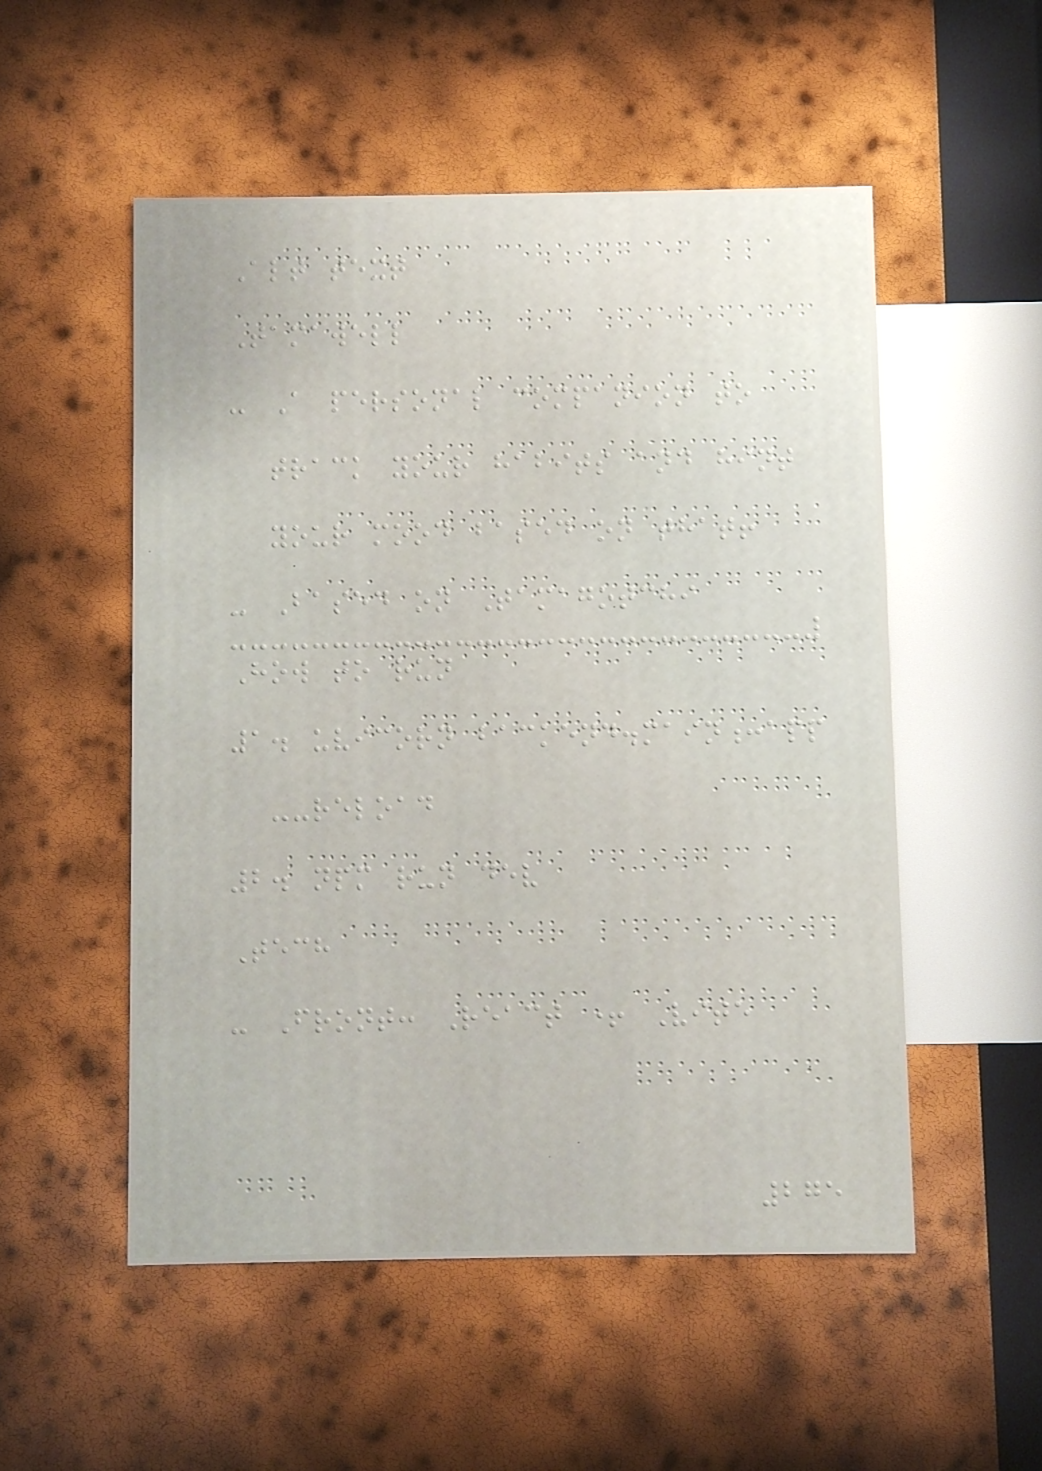Alt text
Tamawell
- A personal companion to
track your habits and hint
your mood based on that!
- Based on Tamagotchi
How to run
1. uvicorn backend.main:app
--reload
2. npm run dev
Tech
- Front: React + Vite
275
